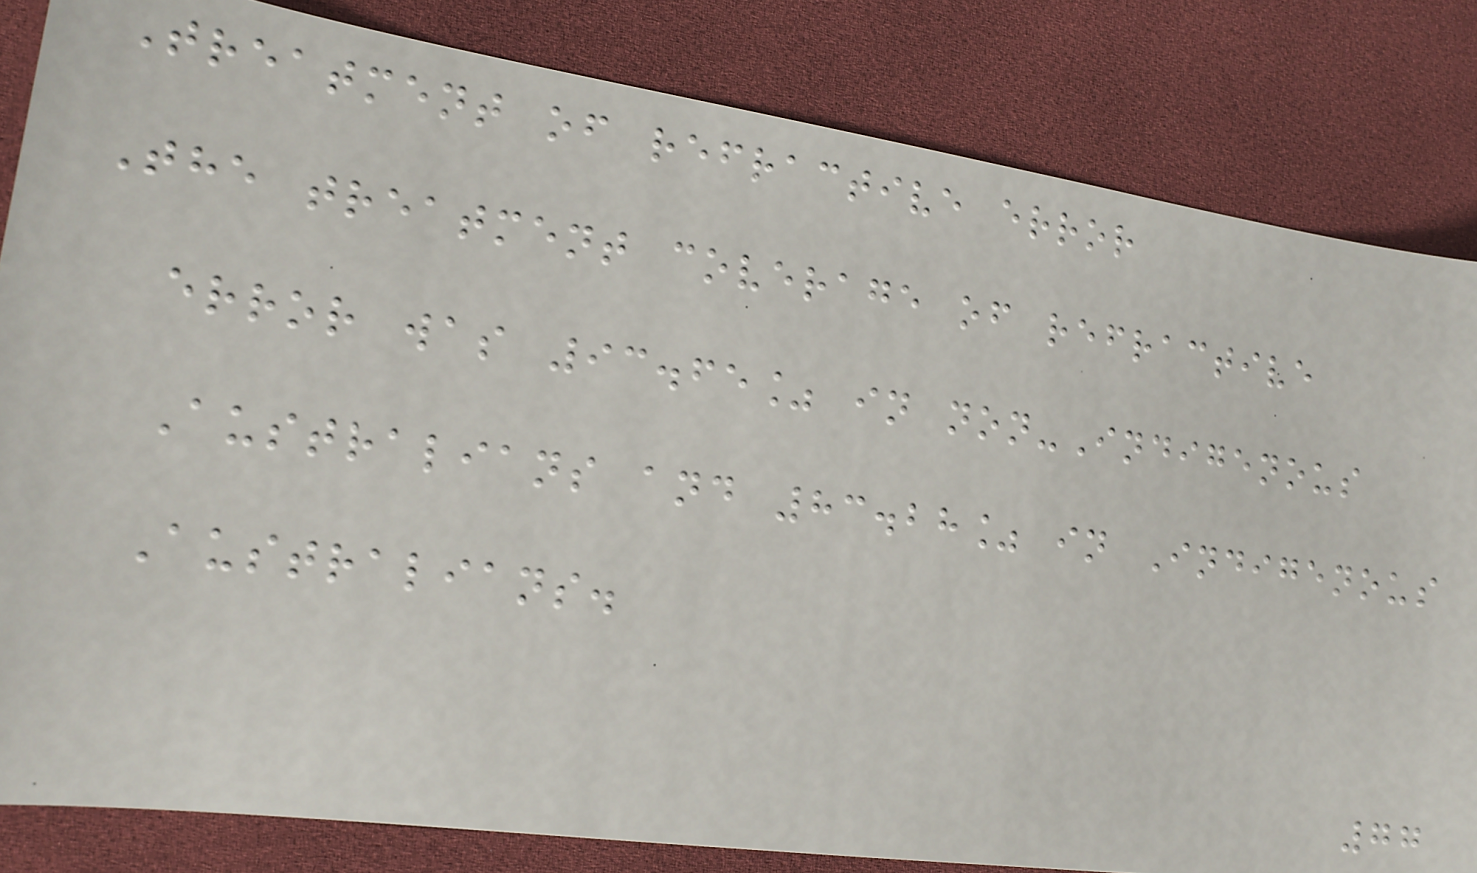Treatment of refractive error
The treatment coverage of refractive
error was 93.65% in non-Indigenous
Australians and 83.28% in Indigenous
Australians.
77
